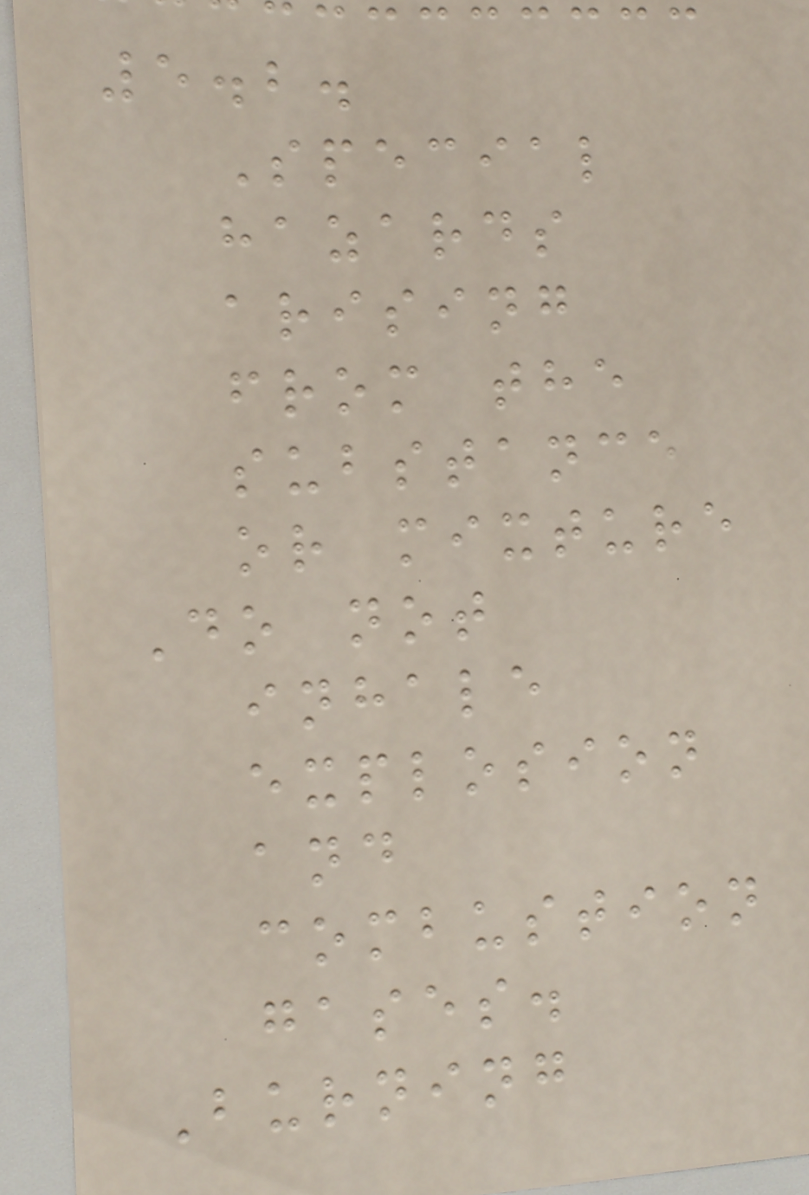5.2.
Special
hazards
arising
from the
substance
or mixture
Do not
inhale
explosion
and
combustion
gases.
Burning
